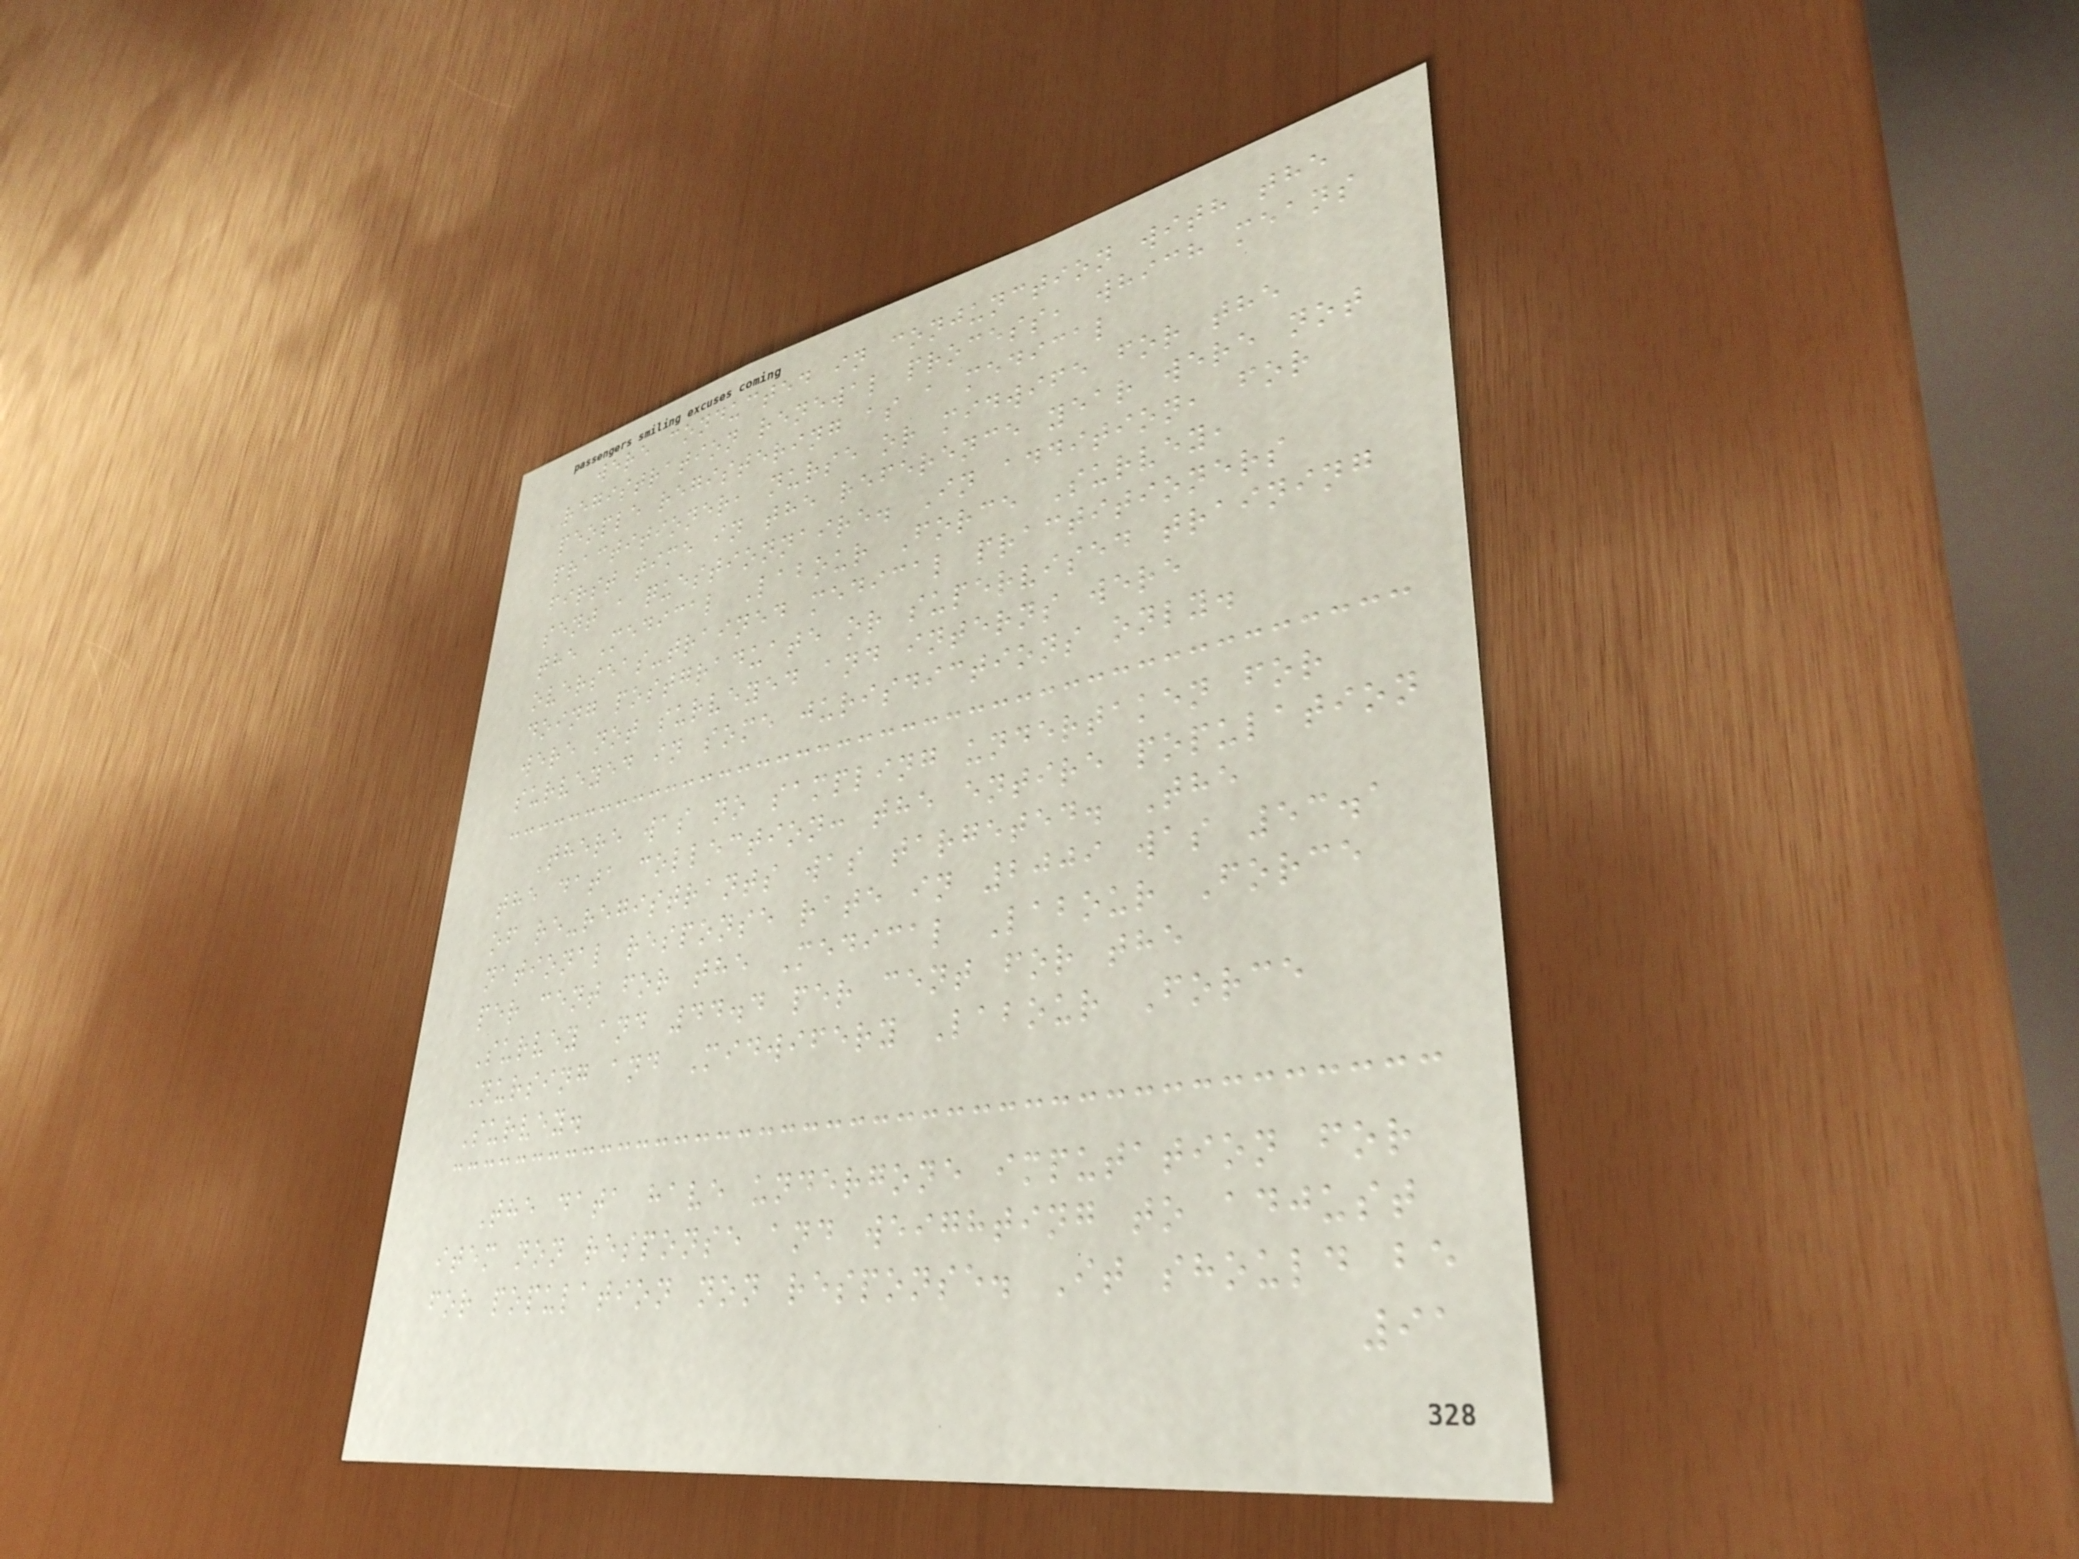were conducted in conjunction with the
registration renewal process, which means
people registering as a medical
practitioner, nurse or midwife for the
first time in the reference year were not
sent a questionnaire. In addition, for
the Medical Labour Force Survey,
overseas-trained medical practitioners
doing postgraduate or supervised training
were not surveyed and interns were
surveyed in some jurisdictions only.
There was no sampling undertaken for
the data collection: the entire population
of re-registrants was targeted. The
national response rate in 2009 was 53.1
per cent for the Medical Labour Force
Survey and 44.4 per cent for the
Nursing and Midwifery Labour Force
Survey.
The data have undergone imputation for
item non response and weighting to adjust
for population non response. It should be
91
